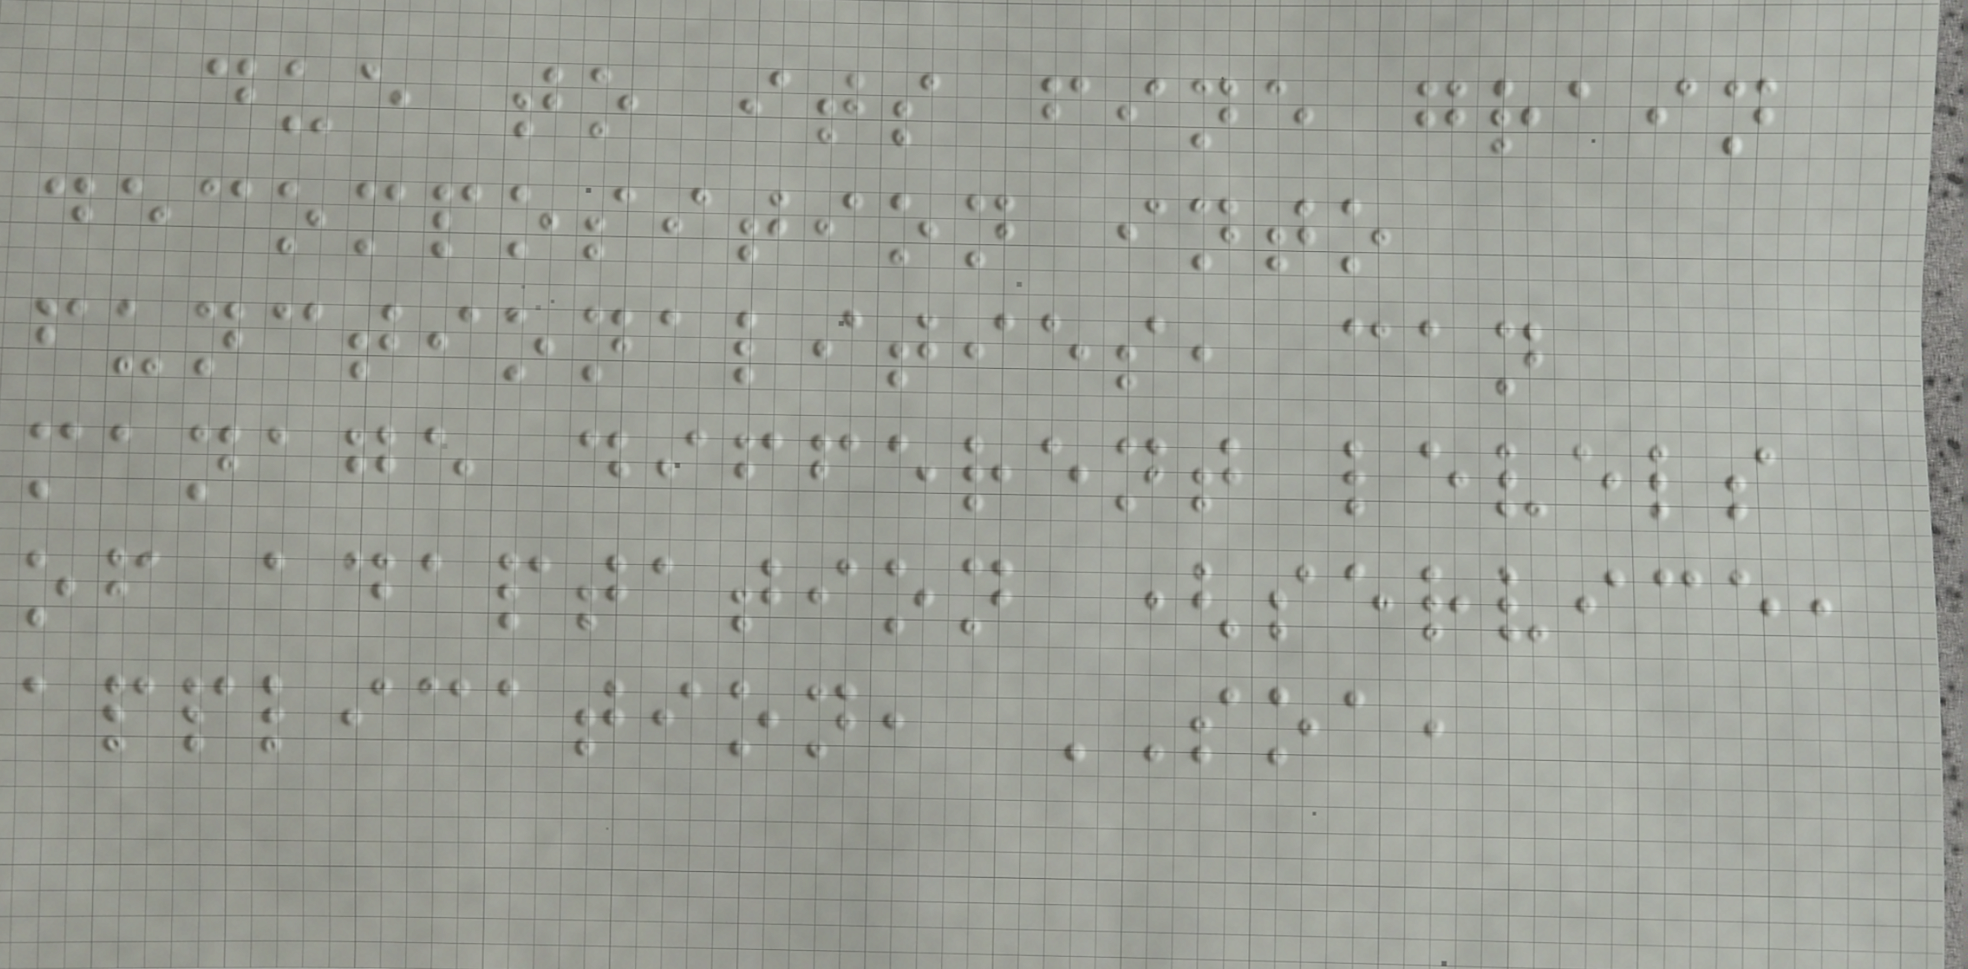due to its fine grain
decomposition into
functionalities, can
manage different levels
of adaptation (service,
application, SOA,
